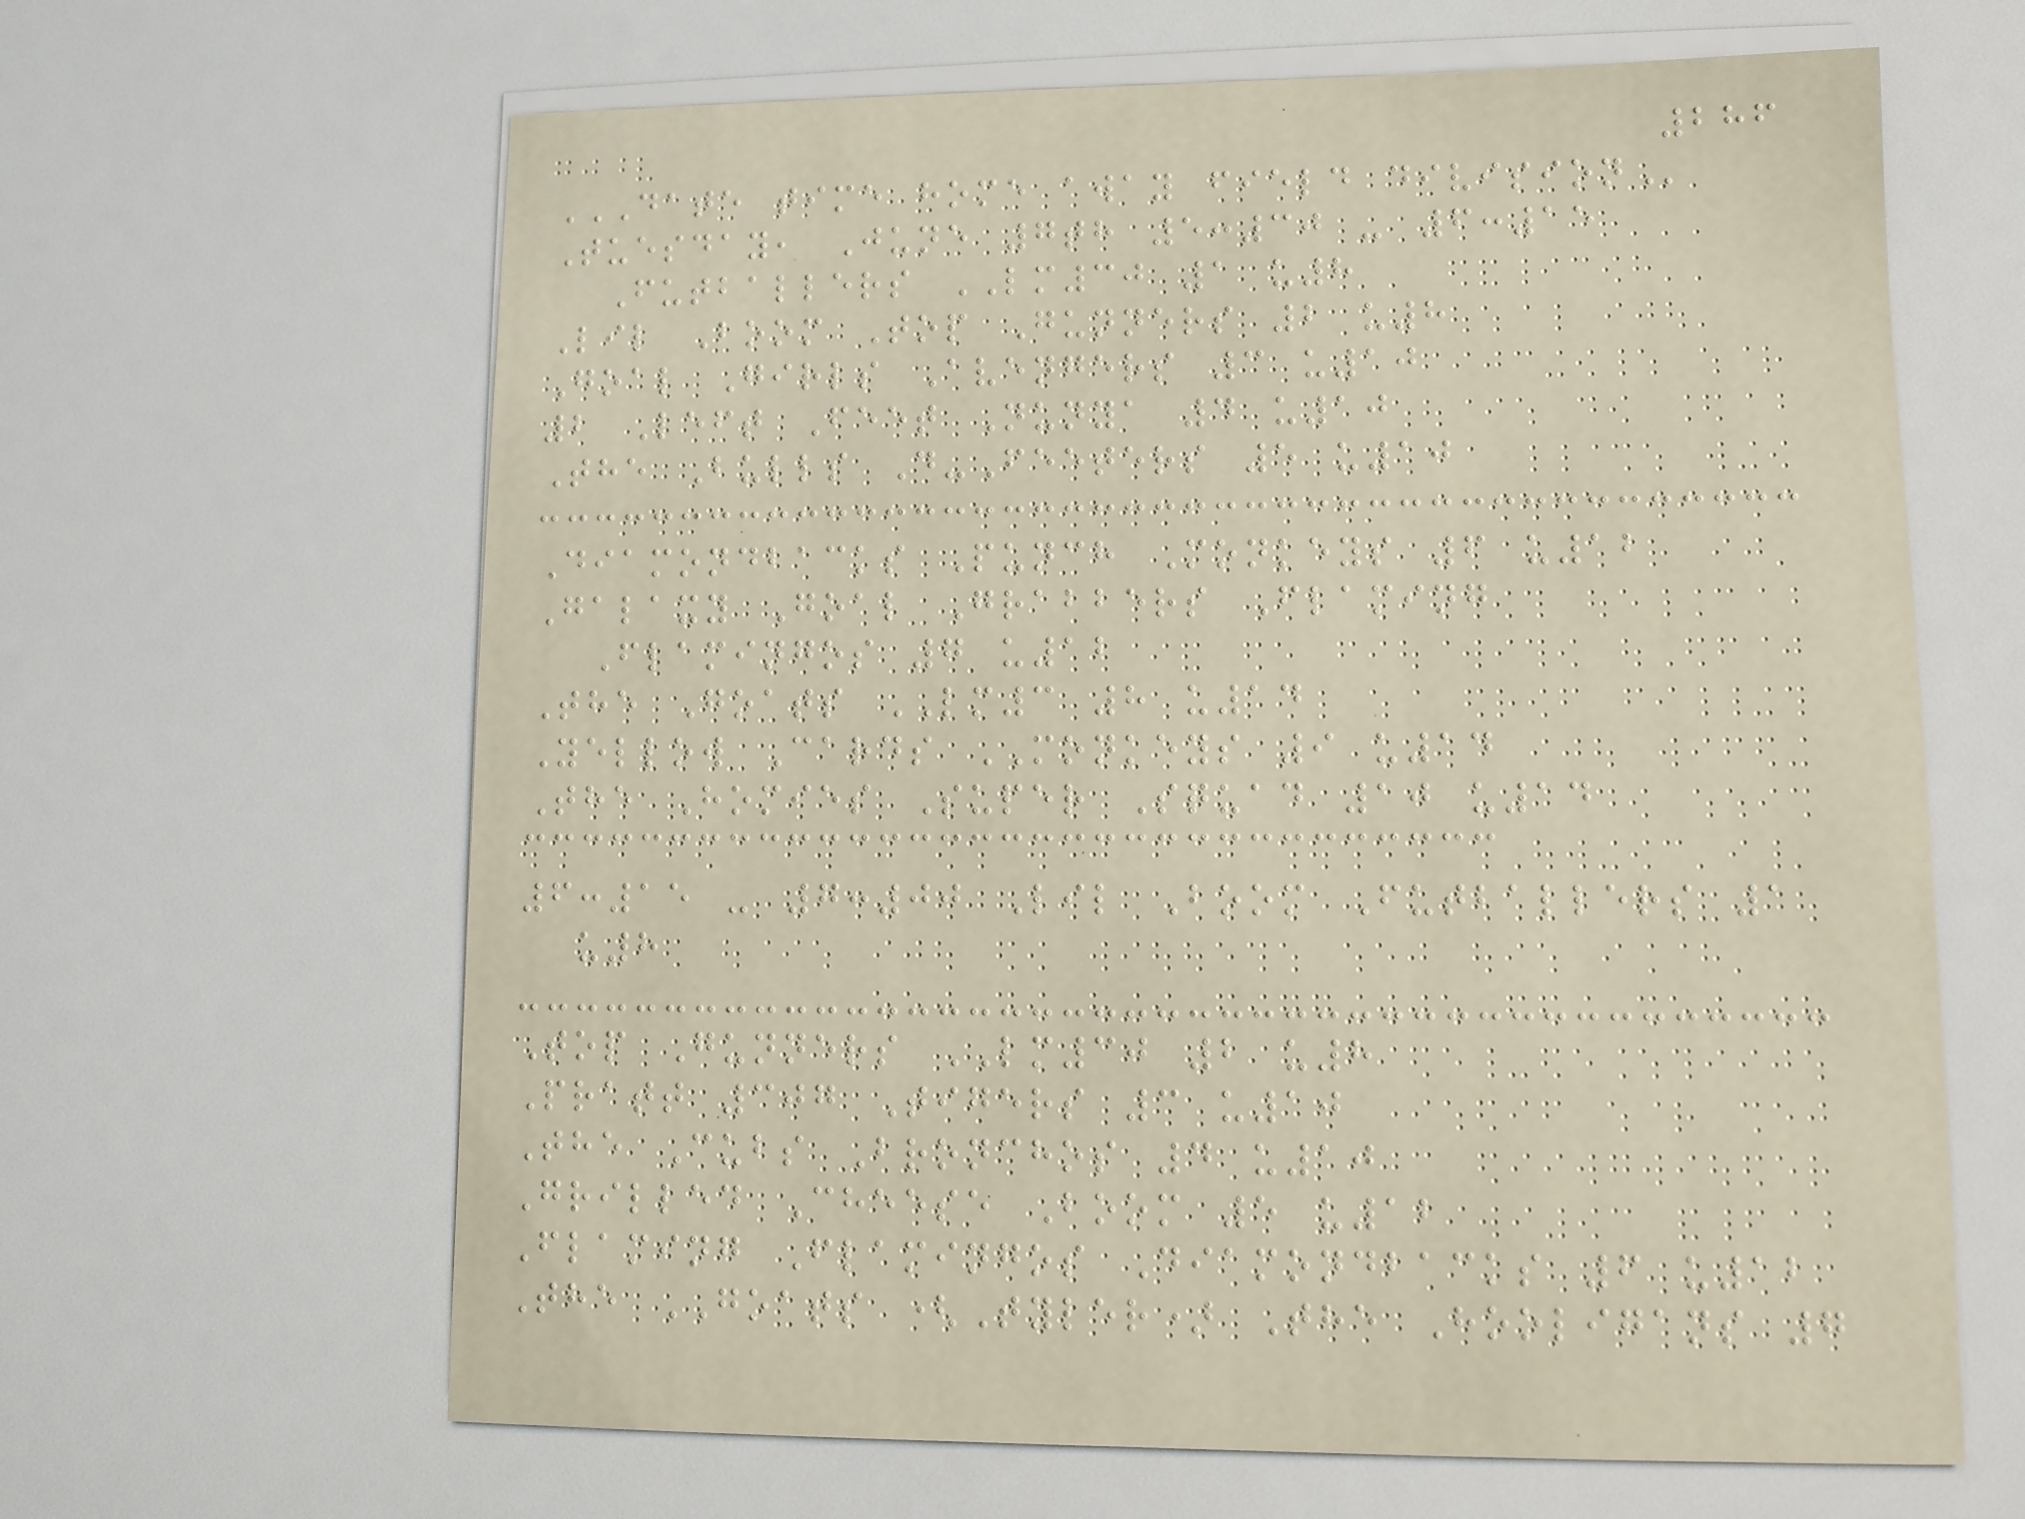286
DATE TIME HOME AWAY FIELD DIVISION
Tuesday, June 7th 5:30 - 6:15
Futballers LM30 1 u8
Lil Boom Top Gunners 2 u8
Goal Girls Avengers 3 u10
2 Left Feet Nunya 4 u10
The Bulls D-Feeters 5 u10
Diamondbacks Punch Monkeys 6 u12
Galaxy Goal Grabbers Flaming
Flamingos 7 u12
The Goats LM3 8 u14
Yellow Cards MONKEYS 9 u14
The Homies Super Squad 10 u14
6:15 - 7:00 Lil Boom Futballers 1
u8
Top Gunners LM30 2 u8
Pratt 307 Tigers 3 u10
The Cubs Bronchos 4 u10
Grilled Cheese Boom 5 u12
Flaming Flamingos Diamondbacks 6 u12
The GOATS (Tyler) The Hooligans 7
